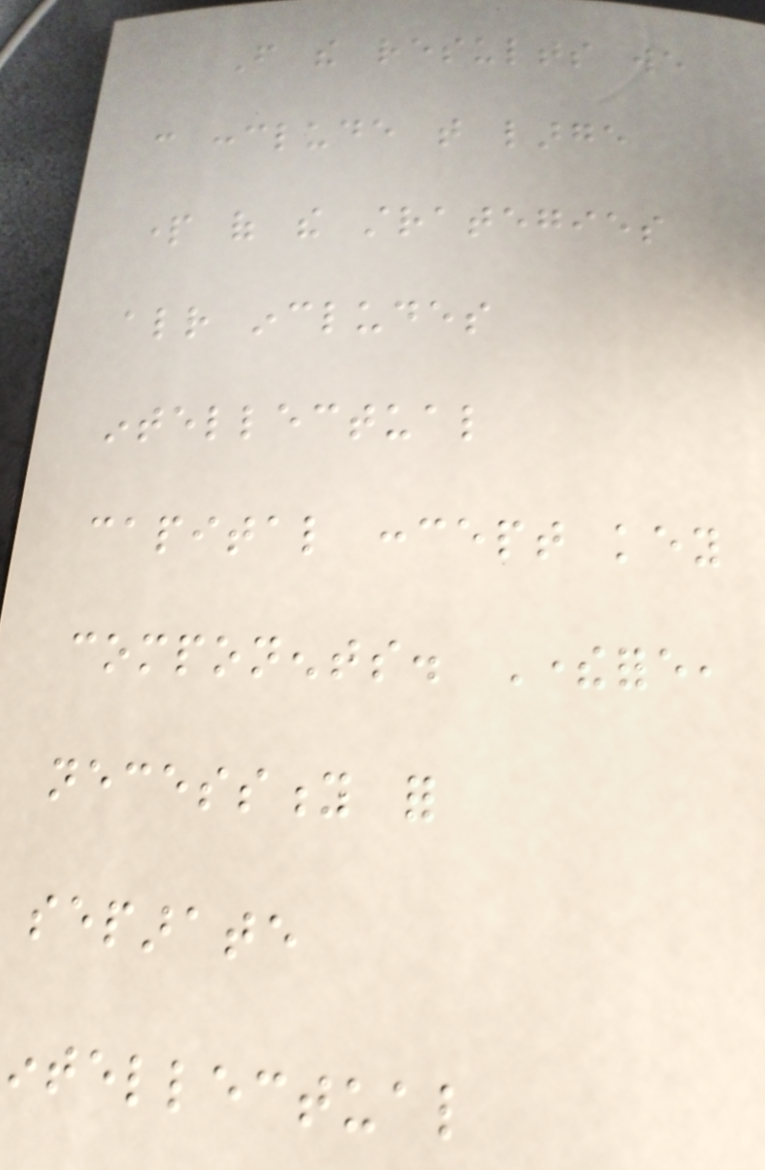From the results we
can conclude that large
part of the strategies
already includes
intellectual
capital concept key
components. Therefore,
necessity for
separate
intellectual
